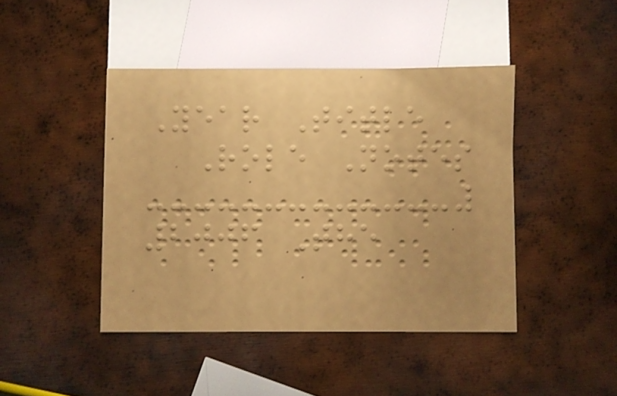Year Title
Role Notes
2006 The
